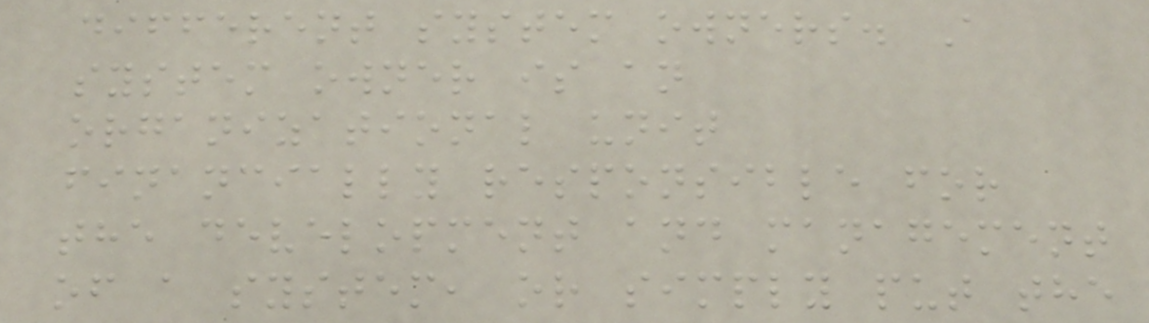different system owners. A
system owner is an
organizational unit
financially responsible for
the development and management
of a system, or simply put the
